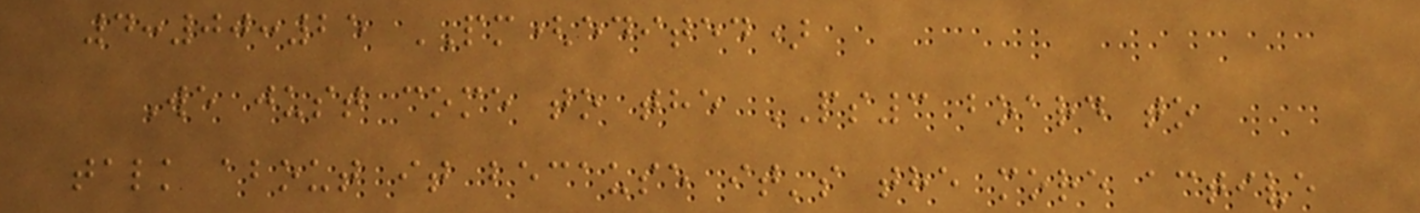4:00:25 PM(edited)
We just come to the PS3 board to
talk about it because it's the more active
